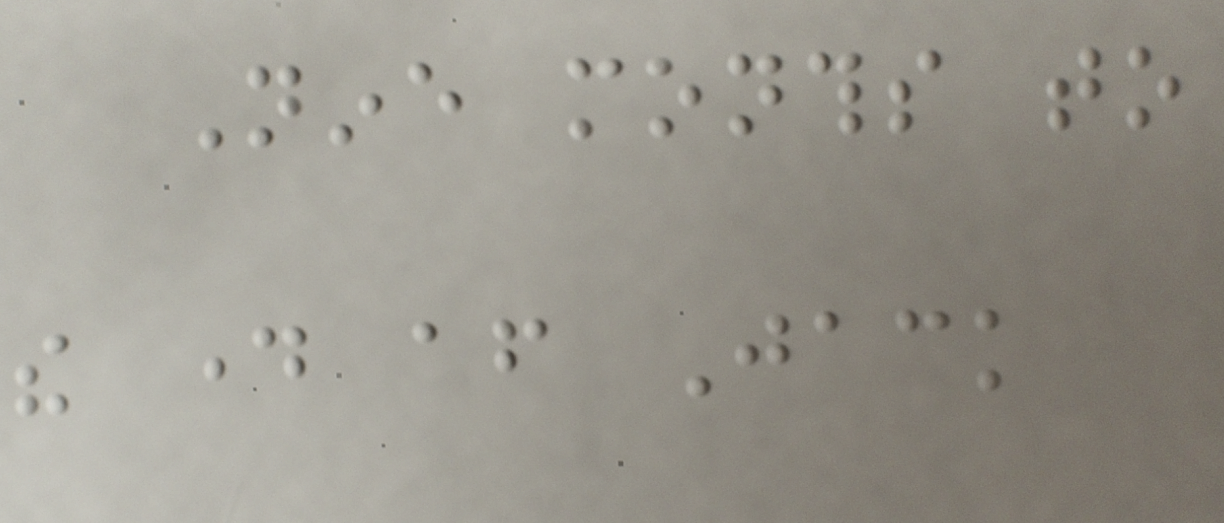Nine months to
the day after Jack
